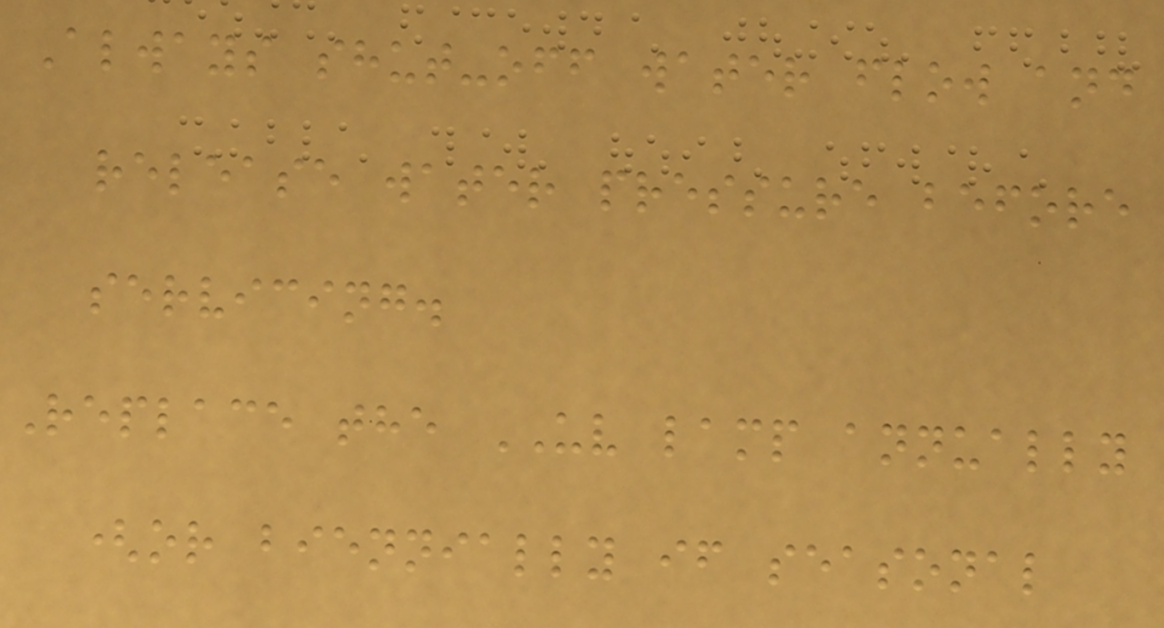Always shut-off water flow and
release water pressure before
servicing.
Replace the UV lamp annually
(or biennially if seasonal
